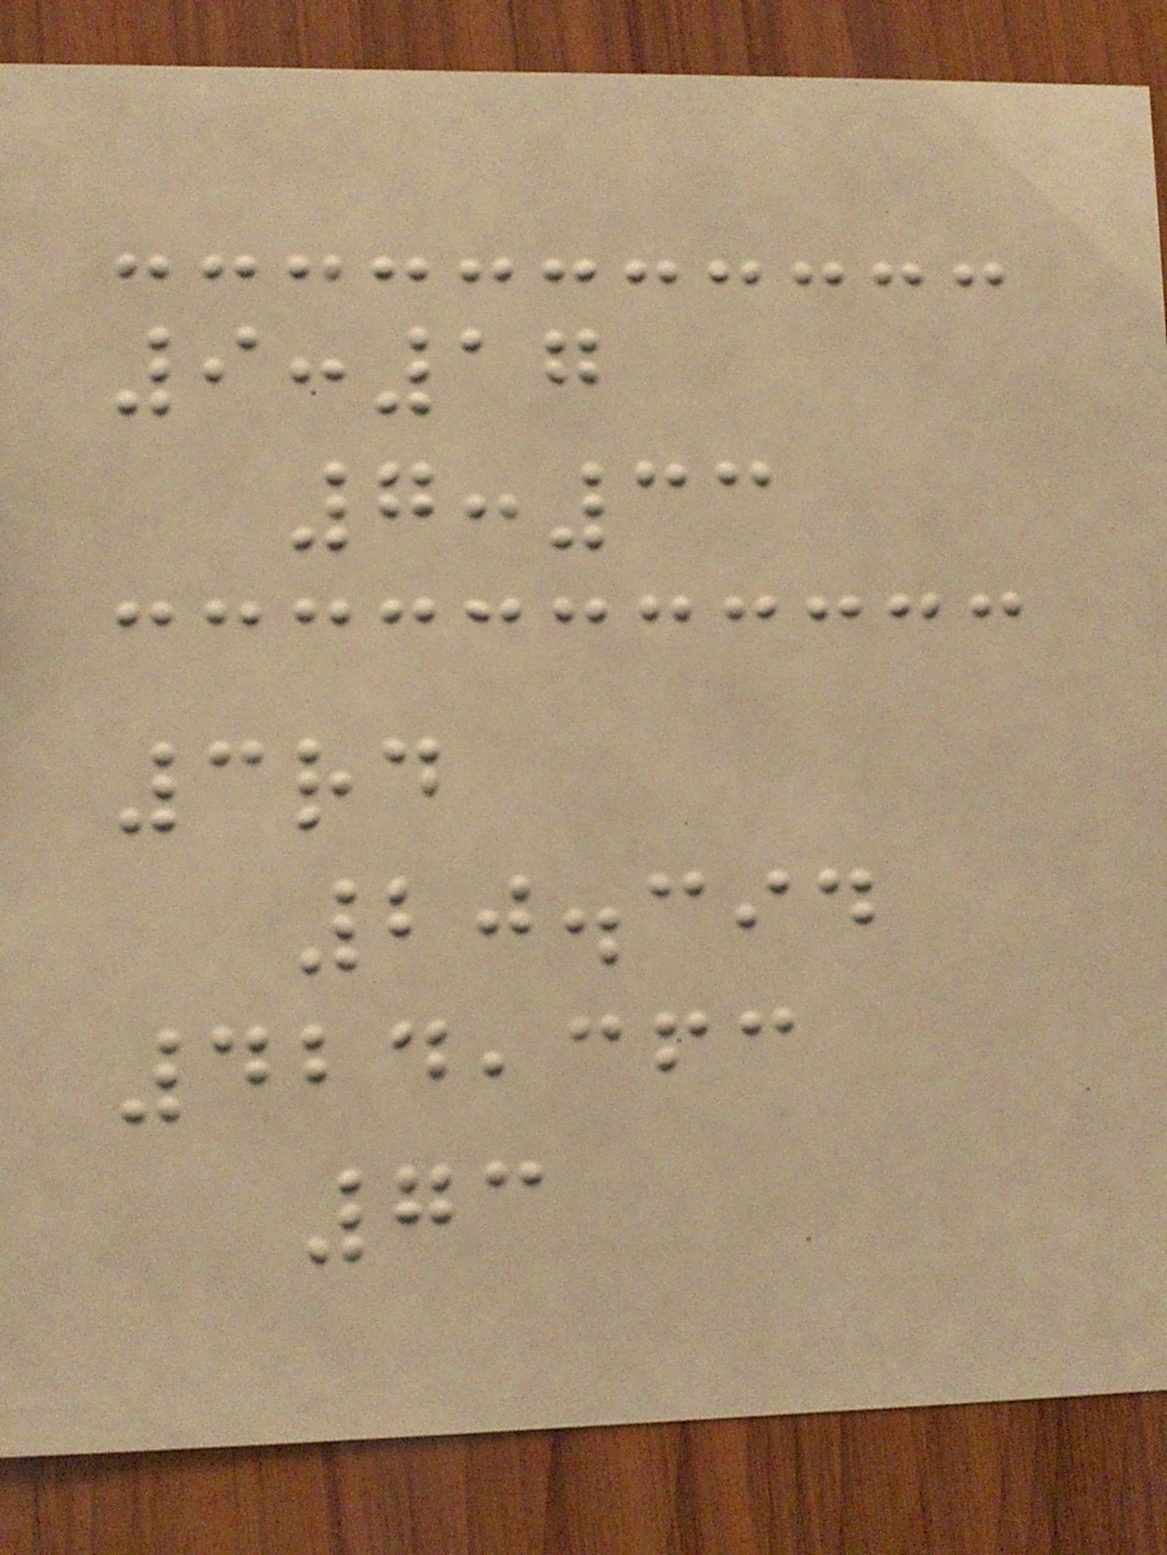9:17
7:33
3rd
20.394
424,363
73
